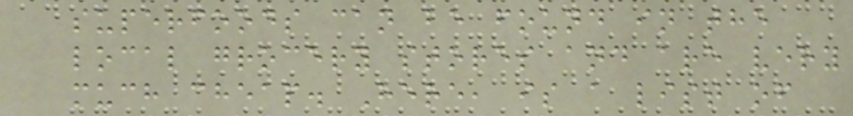superfoods can be found in the
local grocery stores and are very
much cheap. Here, is a list of
